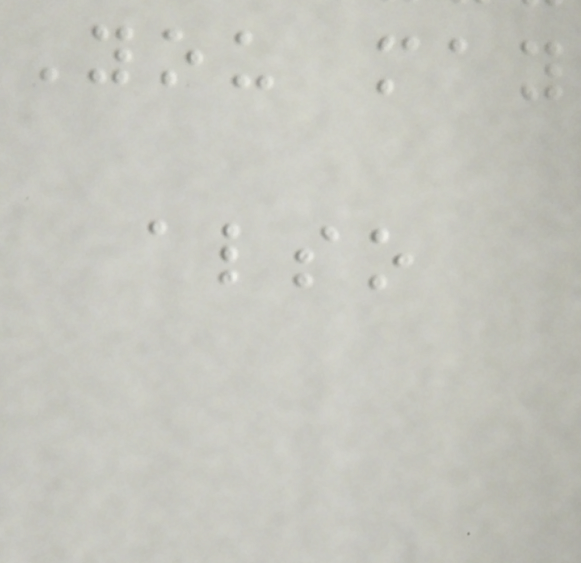You may
also
